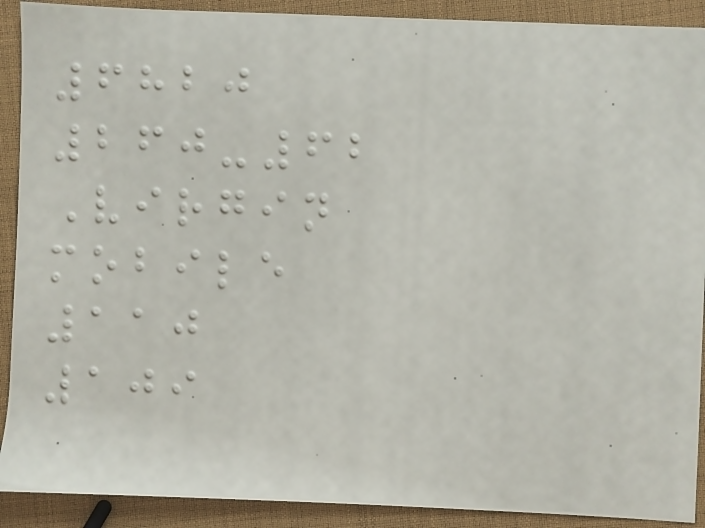6820
260-62
Virgin
mobile
110
109
